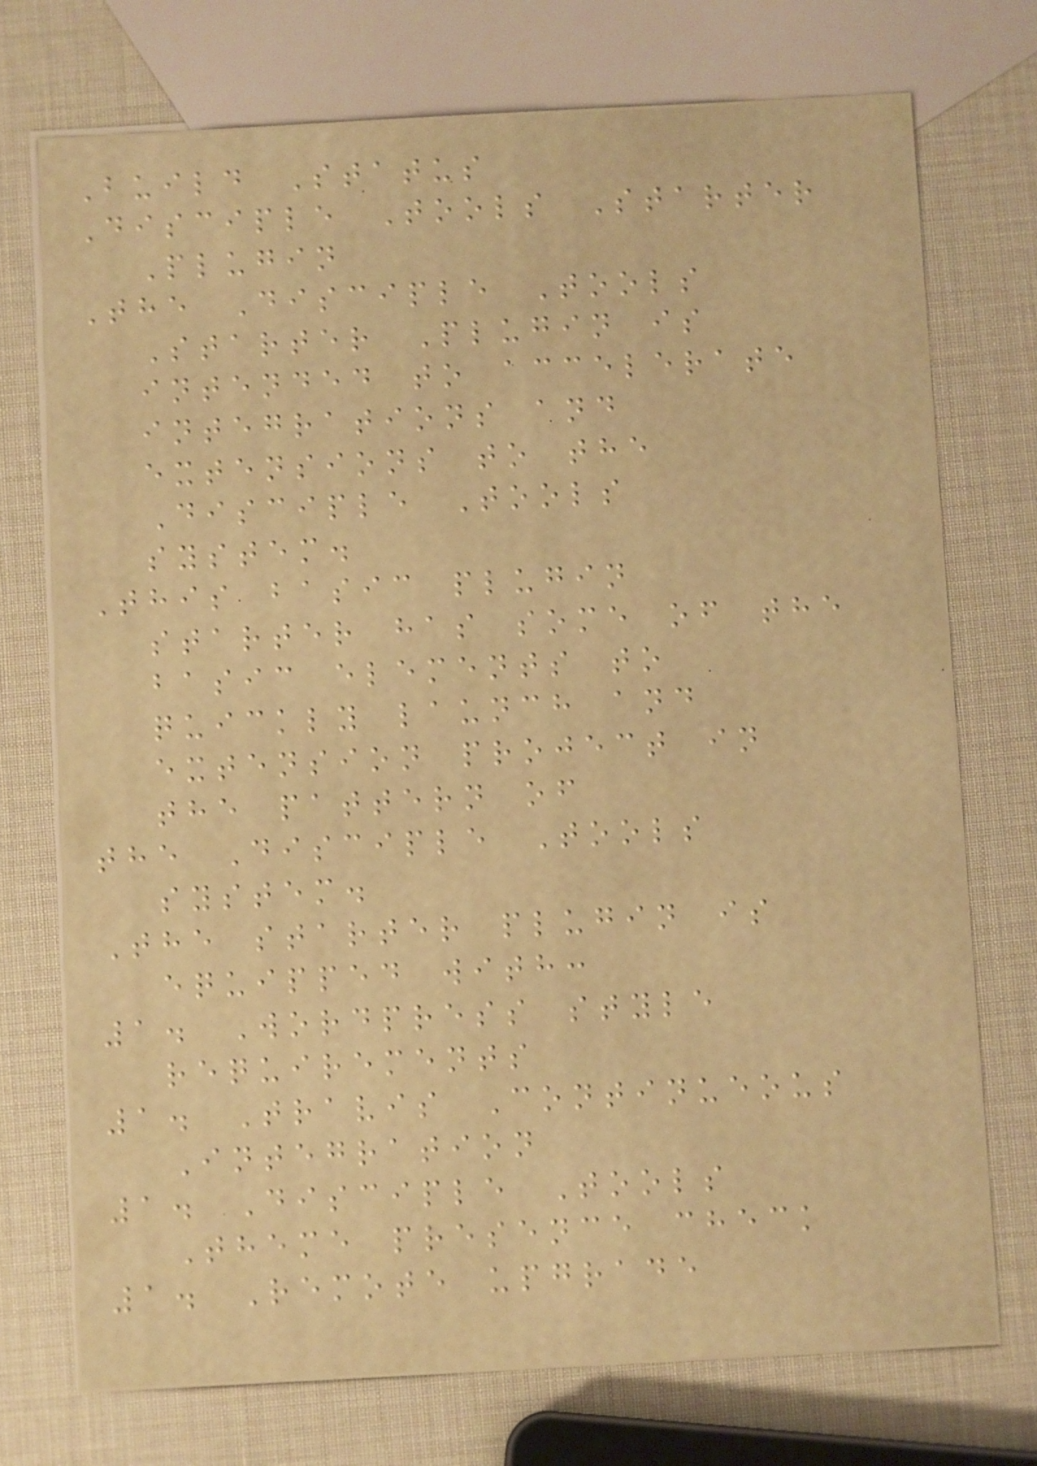Build Status
Disciple Tools Starter
Plugin
The Disciple Tools
Starter Plugin is
intended to accelerate
integrations and
extensions to the
Disciple Tools
system.
This basic plugin
starter has some of the
basic elements to
quickly launch and
extension project in
the pattern of
the Disciple Tools
system.
The starter plugin is
equipped with:
1. Wordpress style
requirements
1. Travis Continueous
Integration
1. Disciple Tools
Theme presence check
1. Remote upgrade
